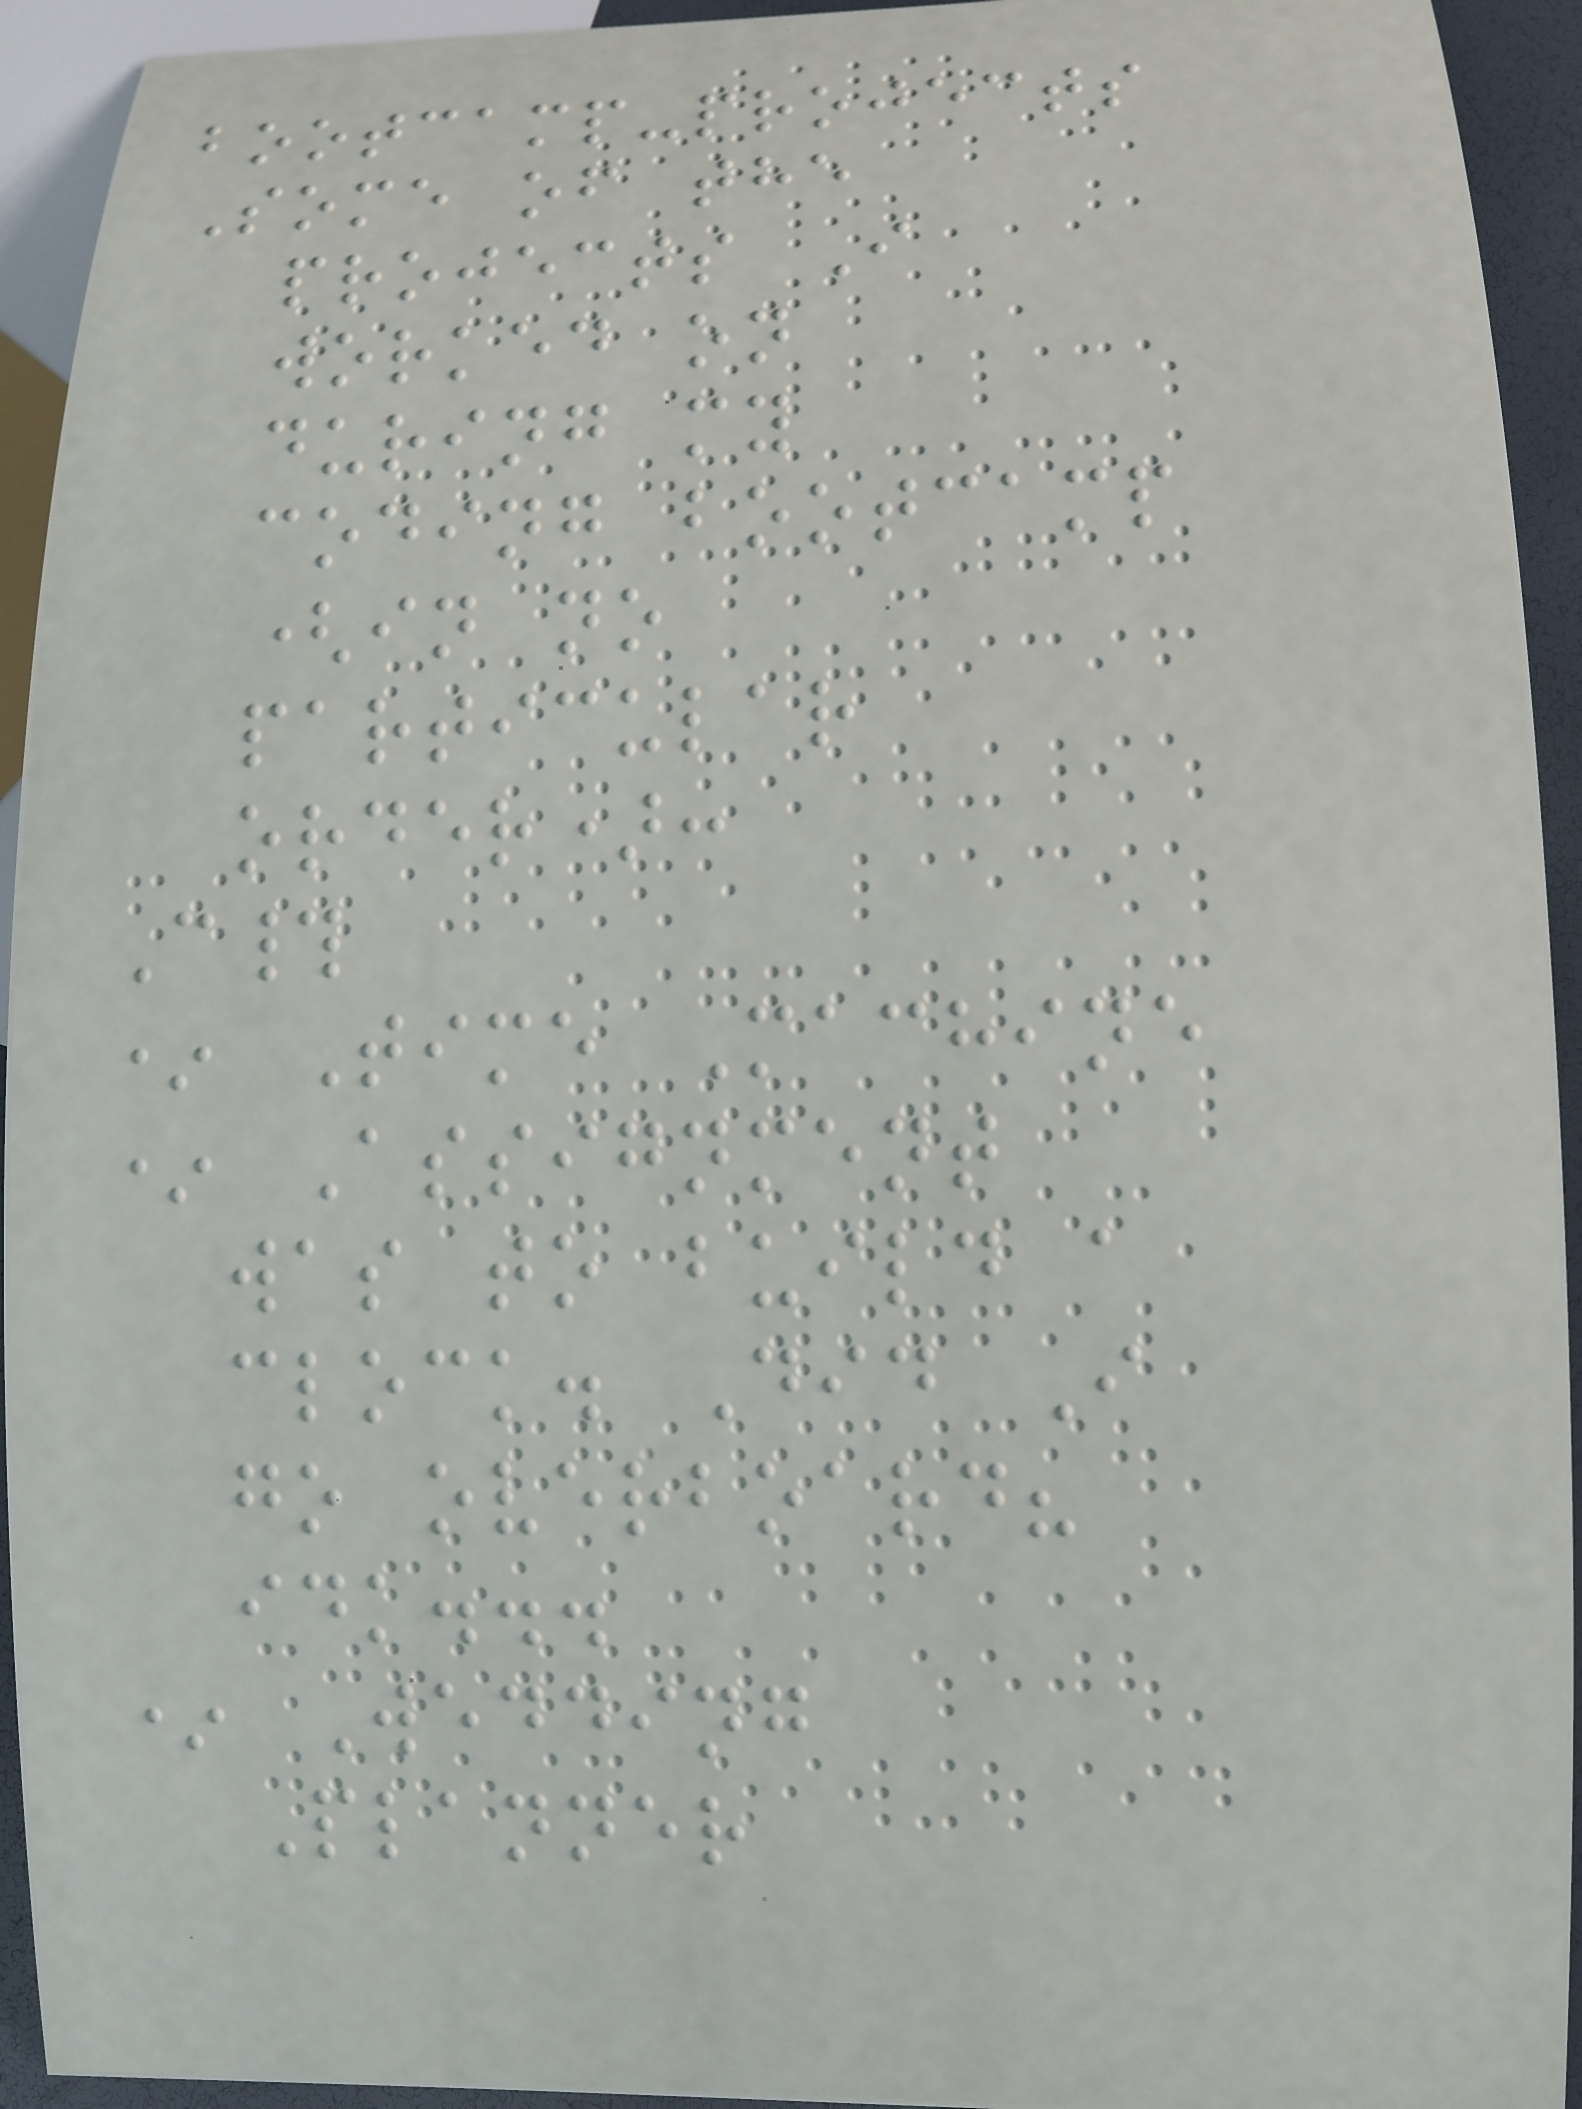bootcamp-projects
Some of the
projects I
worked on
during my
coding bootcamp
(in no
particular
order):
C#
* Time Machine
* Assignment
was to build a
clock. Did I
go overboard?
idk...
* Wedding
Planner
